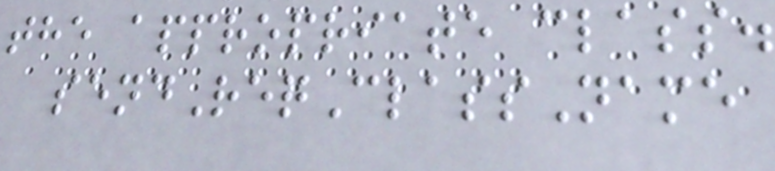the appropriate class.
sendReqClassName
